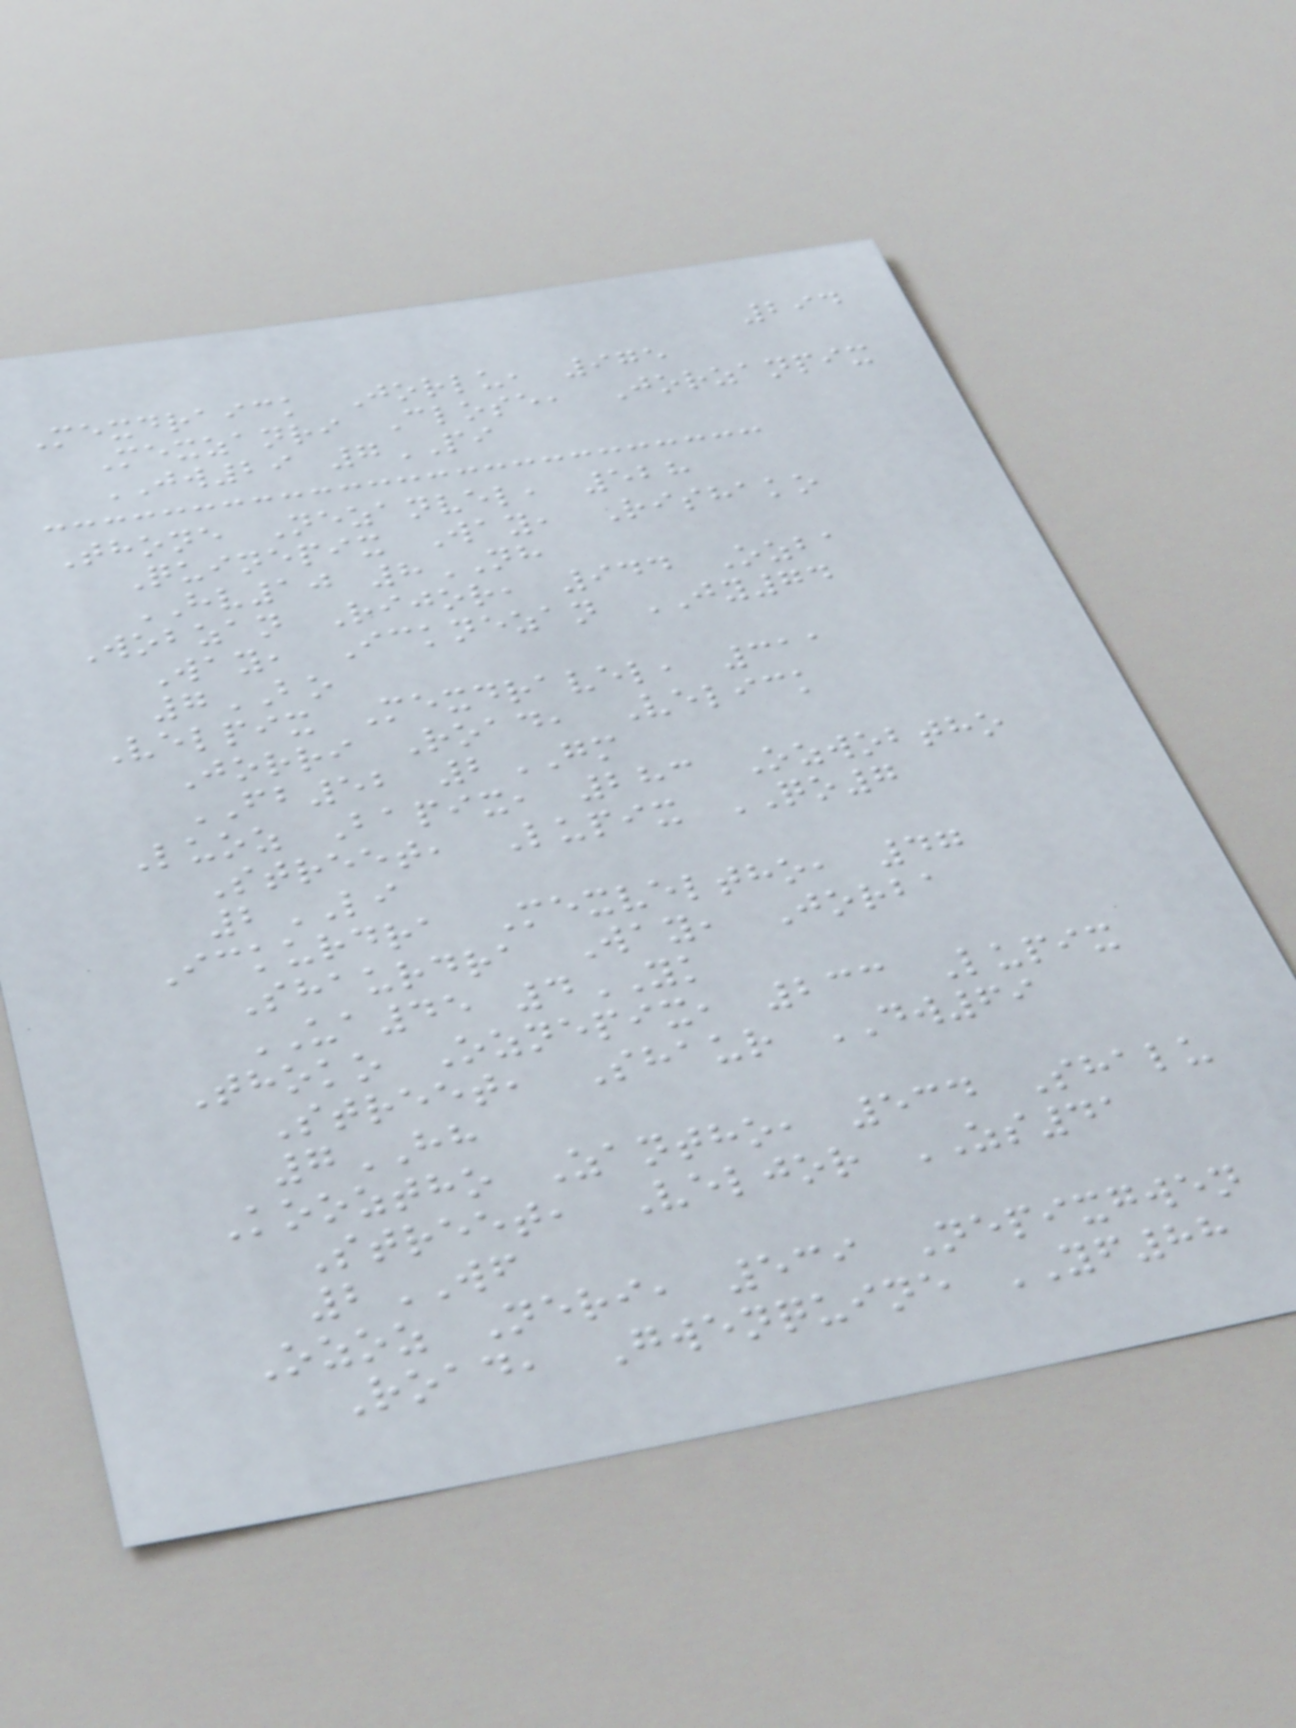294
Mexdraick Jorlu, 975
Mexzanri Close, Jorzanpix
JW29 7PI
Thone Nezanvel, 528
Quinepix Way, Rishako
HV10 8NH
Wobzan Rijor, 944 Ozba
Way, Icknezan JY74
7BO
Velpix Mexdravel, 311
Jorri Road, Velick
FB52 2GM
Luoz Bapix, 283 Ozwobtho
Street, Lupix QO7
2LI
Ickurdra Mexveltho, 47
Shaurdra Way, Jorba
UA45 4YK
Thoko Oznepix, 233 Lupix
Street, Shaur DW69
7HH
Kooztho Zantho, 534 Shalu
Street, Veljor ZS41
2WF
Ozoz Neri, 539 Nepixgwen
Road, Gwenquine YF88
